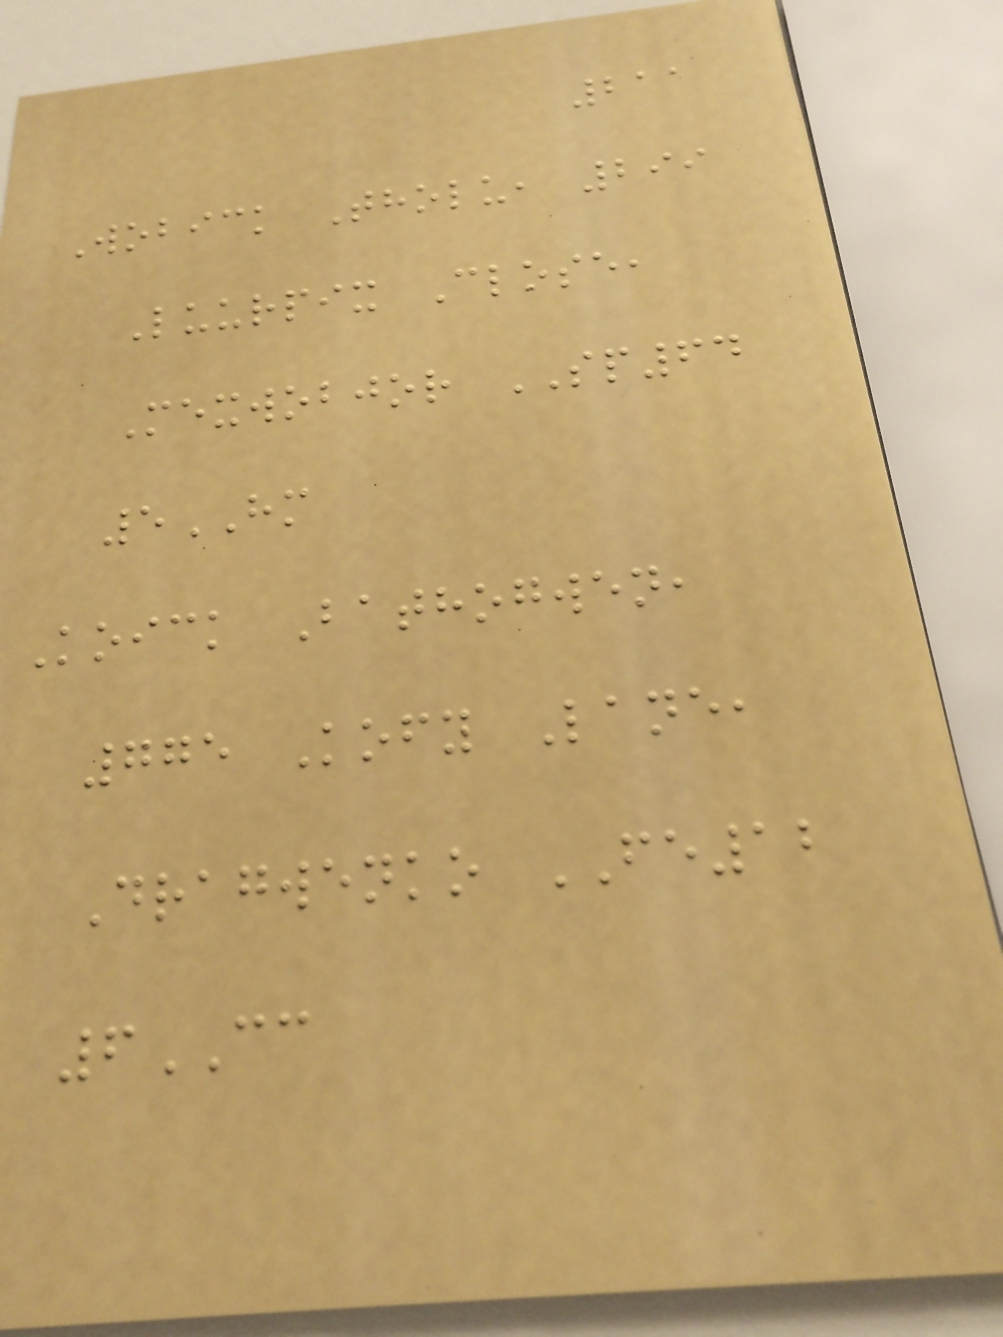211
Wobick Tholu, 299
Luurpix Close,
Mexwobjor SP64
5HM
Koick Bathogwen,
775 Kofy Lane,
Dragwenko FE12
6CC
